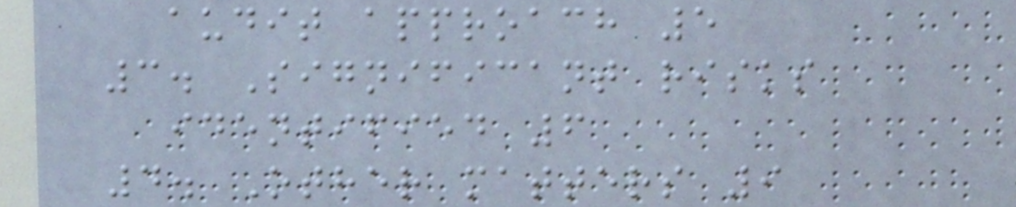audit approach 5
3. Significant risks
identified 6
4. Other matters 9
